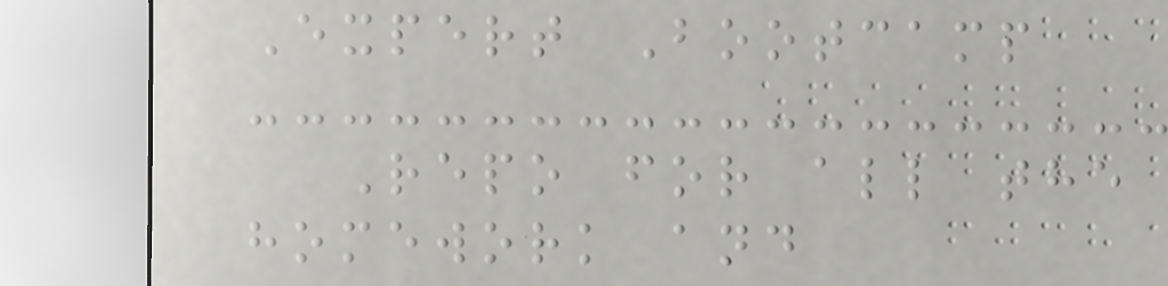Expert Bootcamp
Repo for all the
homework and
